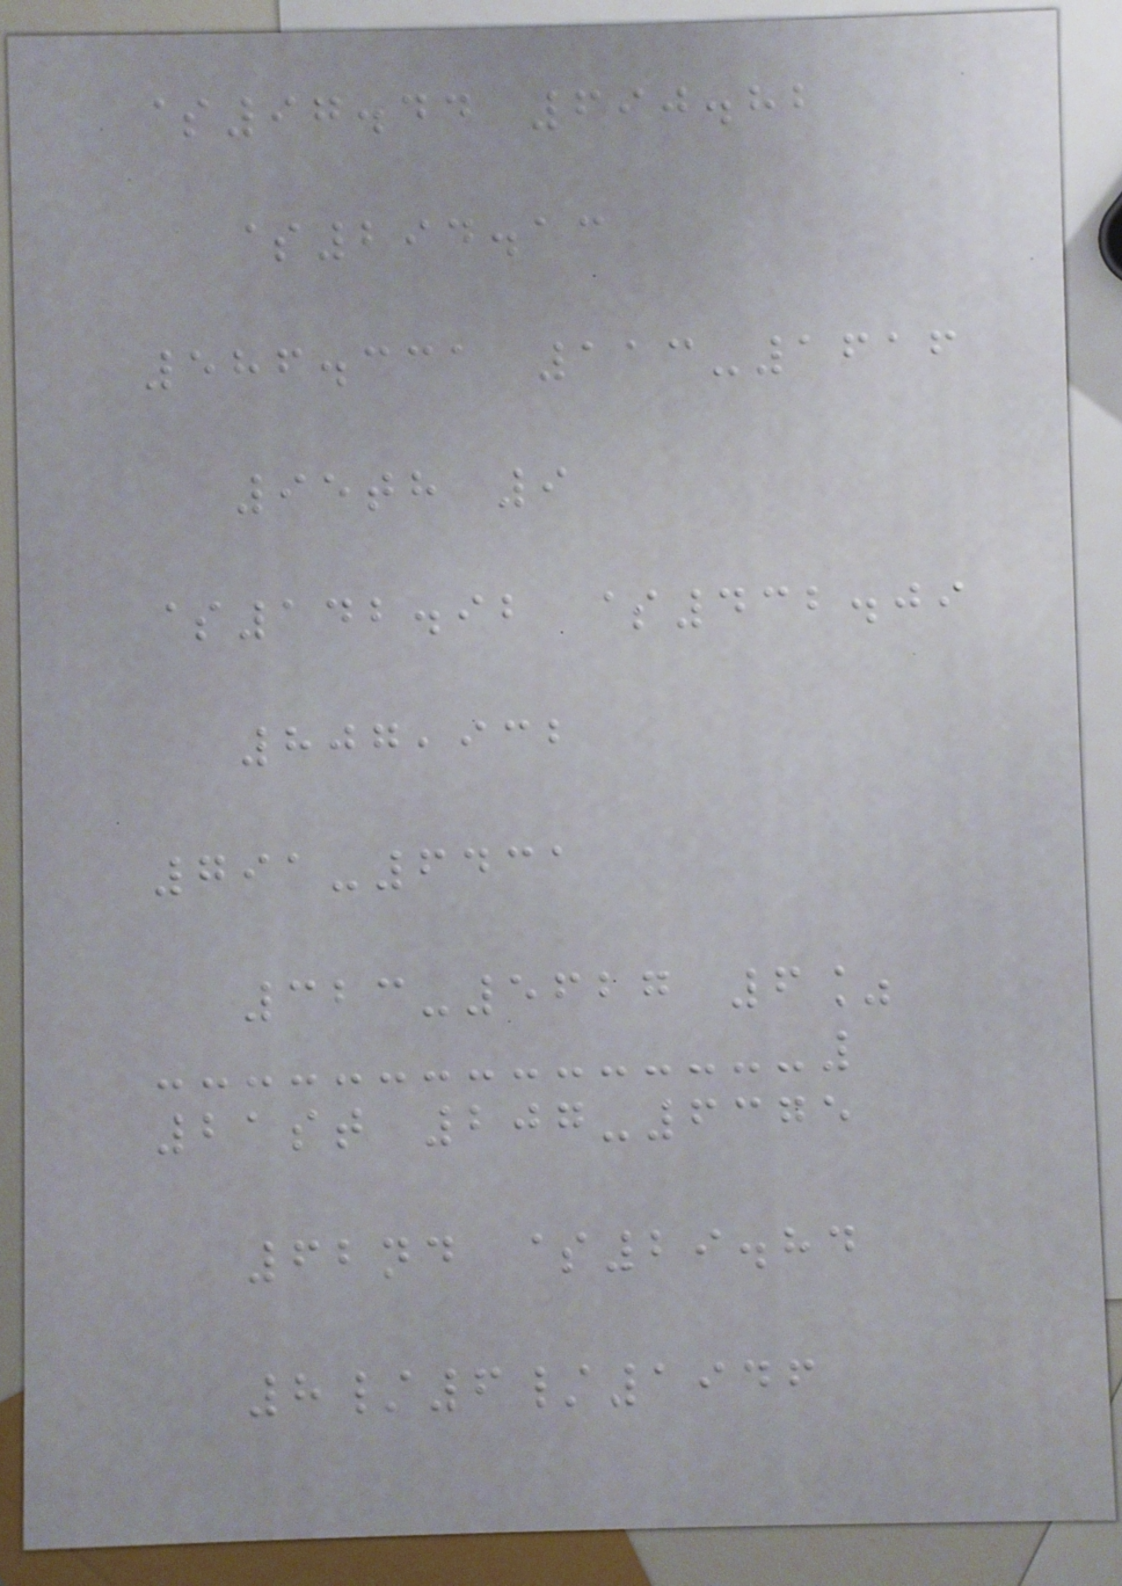$97.44 690.82
$294.13
586.331 113-1616
95th 9
$142.92 $432.09
807,932
791-6431
323-5627 6%
21st 207-6375
62nd $29.84
8/6/1946
